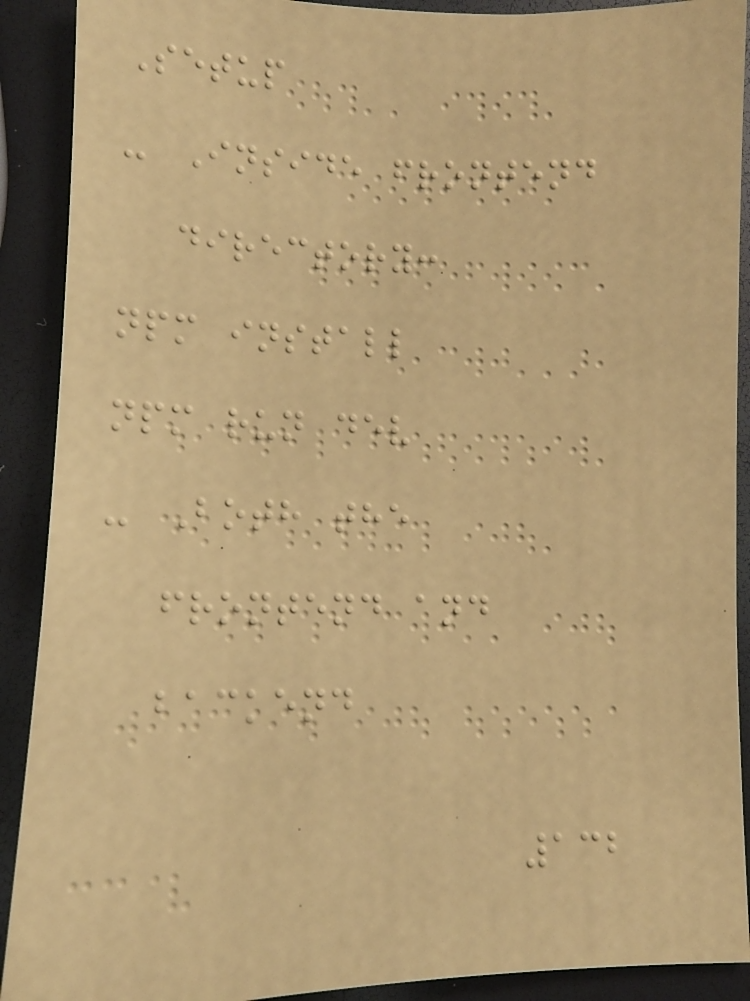Setup
- Inside frontend
directory:
npm install
npm run dev
- Both the
frontend and
backend
132
